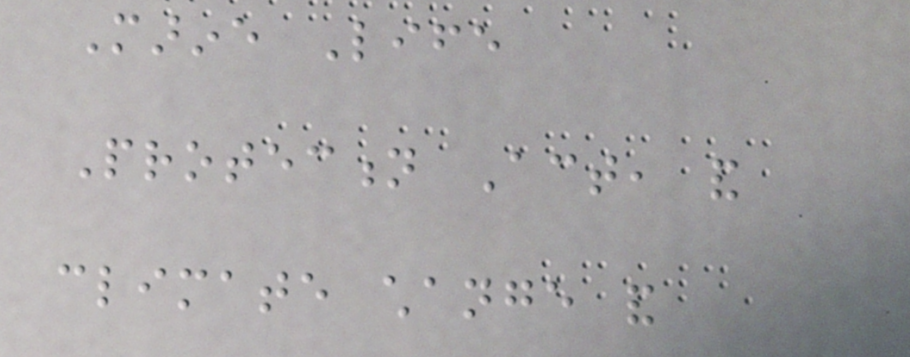Marine Life
Protection Act, and
climate change and
